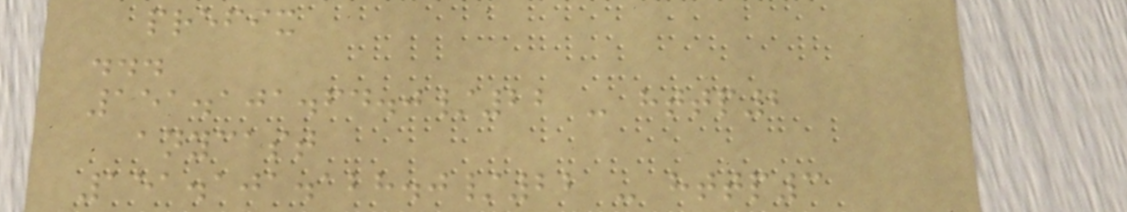prefix
...
151.101.64.0/22 - http2
anycast
151.101.128.0/22 - http3
